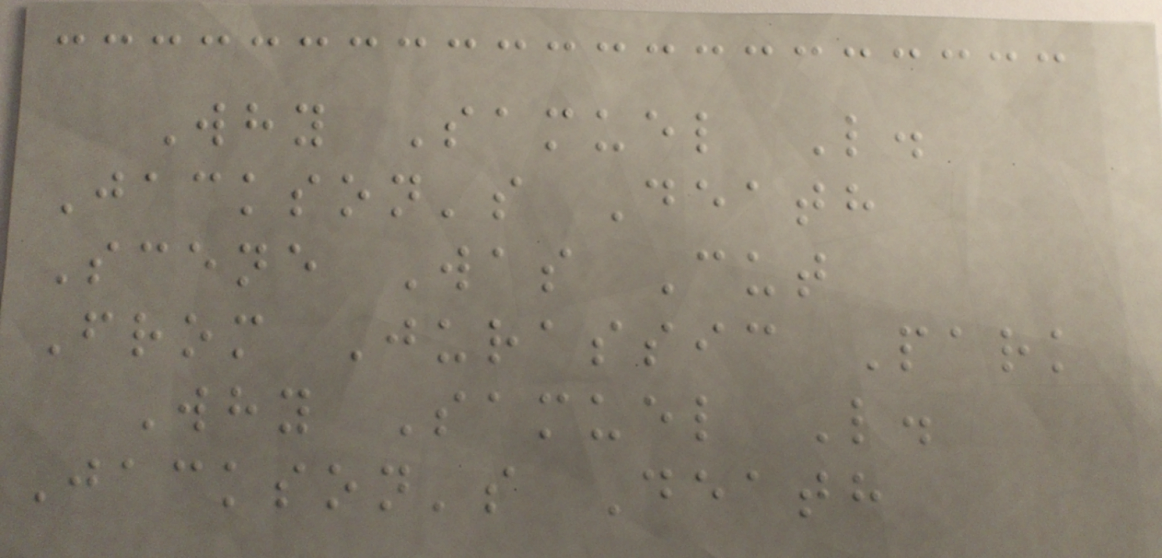Why Samuel L.
Jackson's Death
Scene Was Cut
From Jurassic Park
Why Samuel L.
Jackson's Death
